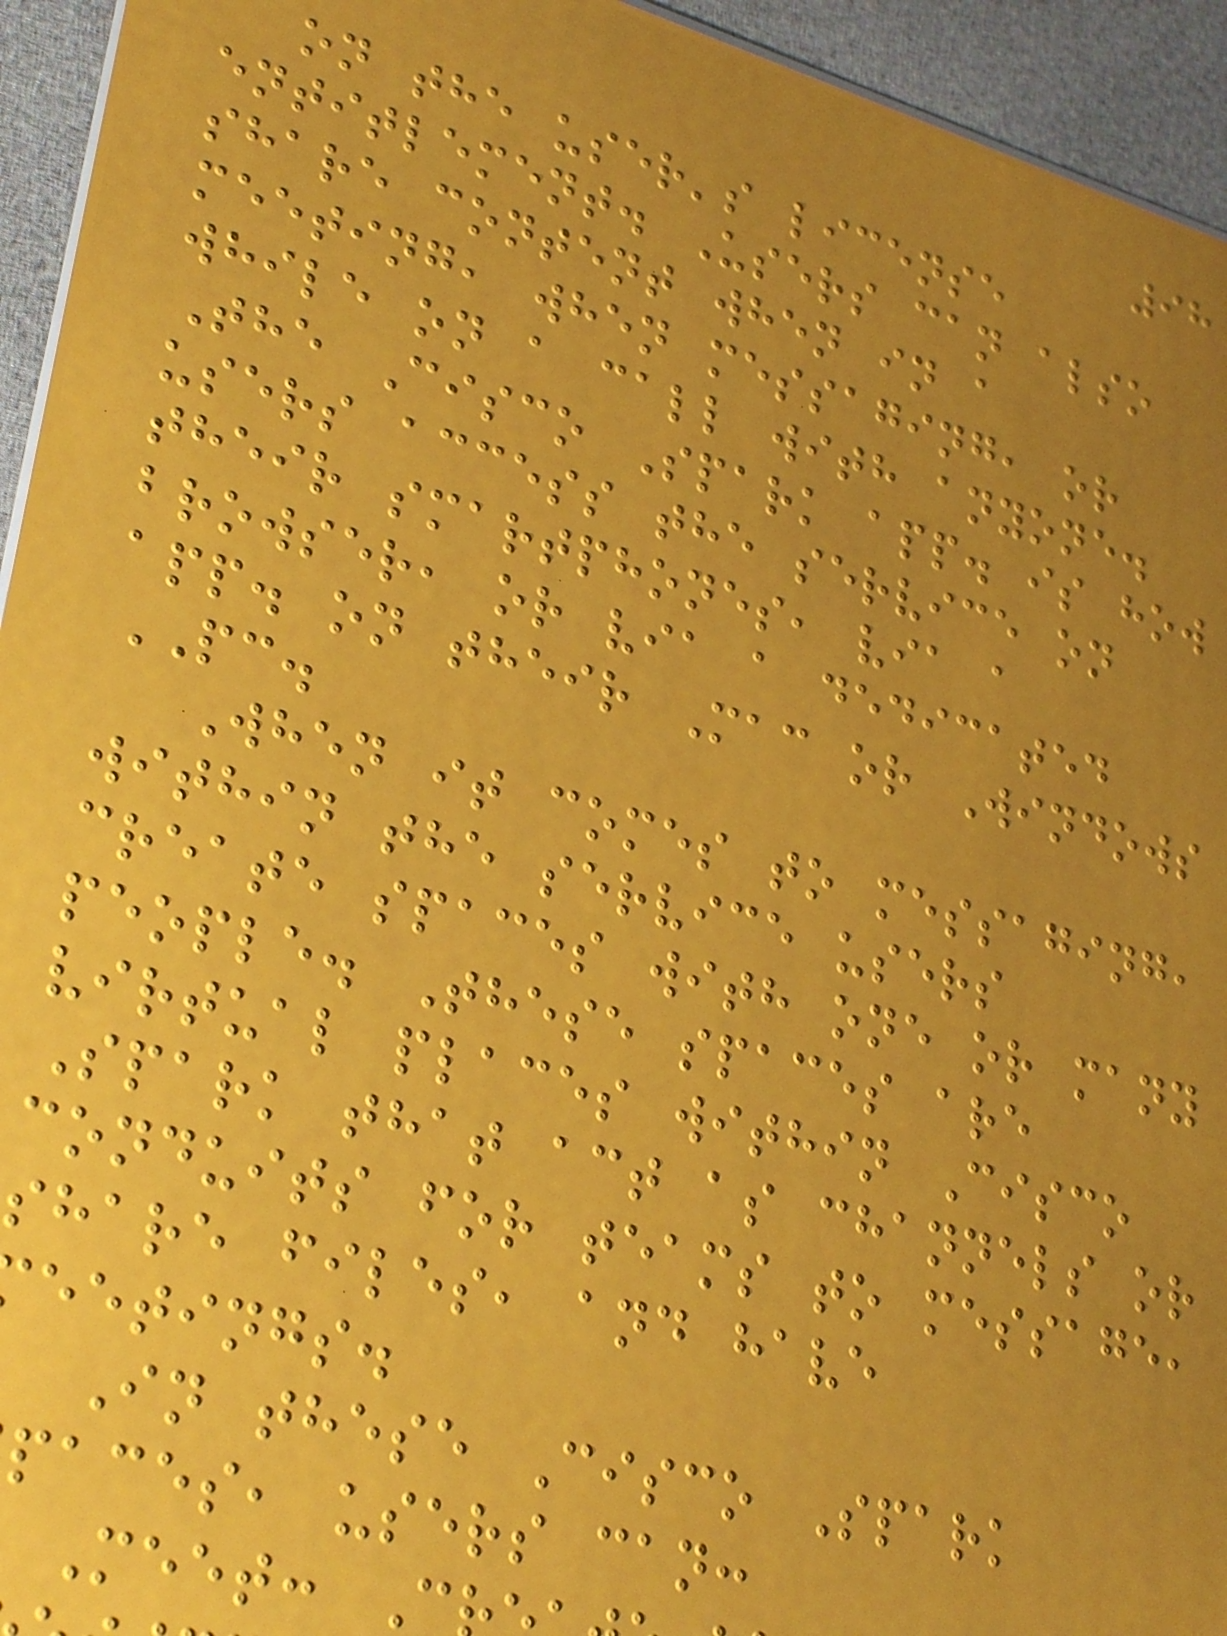98
on the user's license
entitlement. Users can also
share content when in a
meeting, when messaging, or
while on a call with anyone.
The Cisco Spark app. is how
users access the service on
their smartphones, via a
browser, or via a dedicated
app. on their Mac or Windows
PC.
When it comes to messaging,
within the service users
create spaces with one or many
people. These spaces are
virtual places within Cisco
Spark that act as channels or
conduits for teams to message,
share files, and have
eetings.
In these Cisco Spark
paces, users can:
